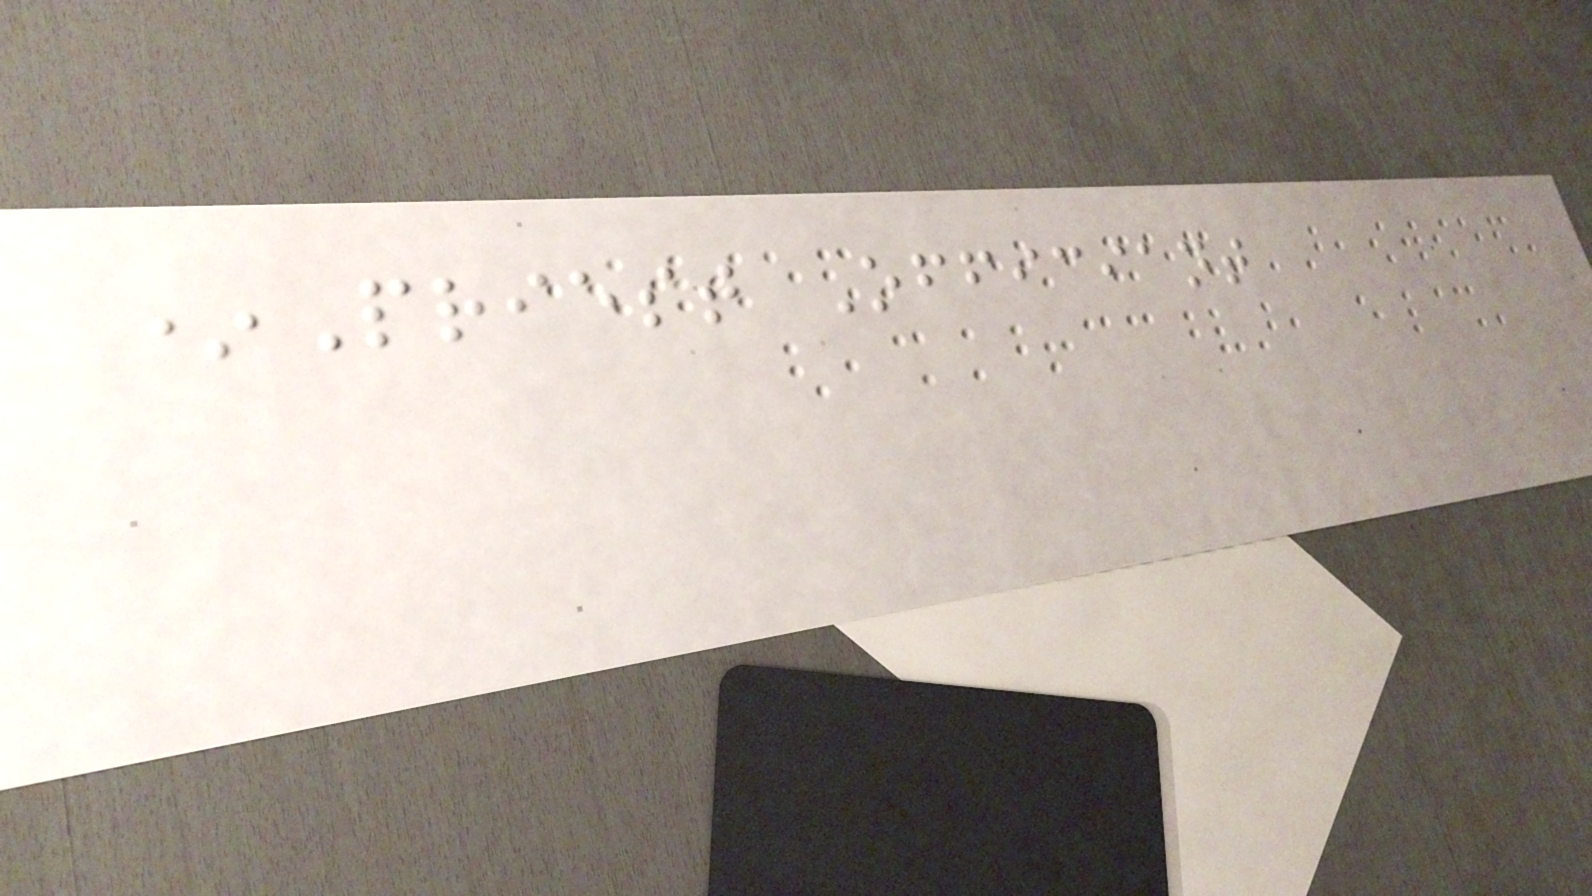*Priest Officiant
